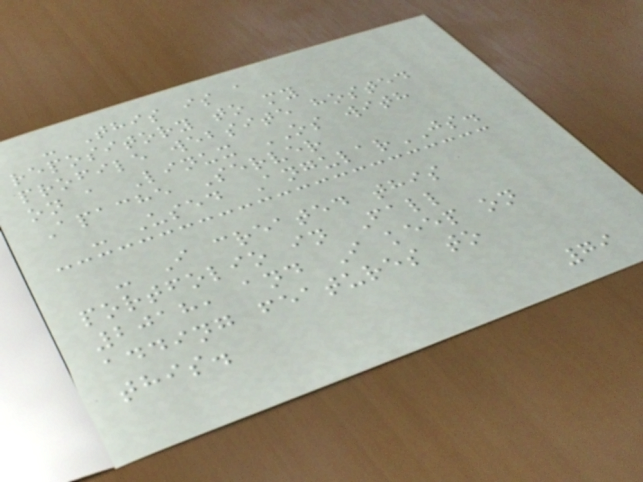- This is a
repository to my
profile website hosted
on a Linux OS with
Apache Server
- Used AngularJS.
- I created this
portfolio in Fall
2018, and I keep on
adding features to
this.
79
